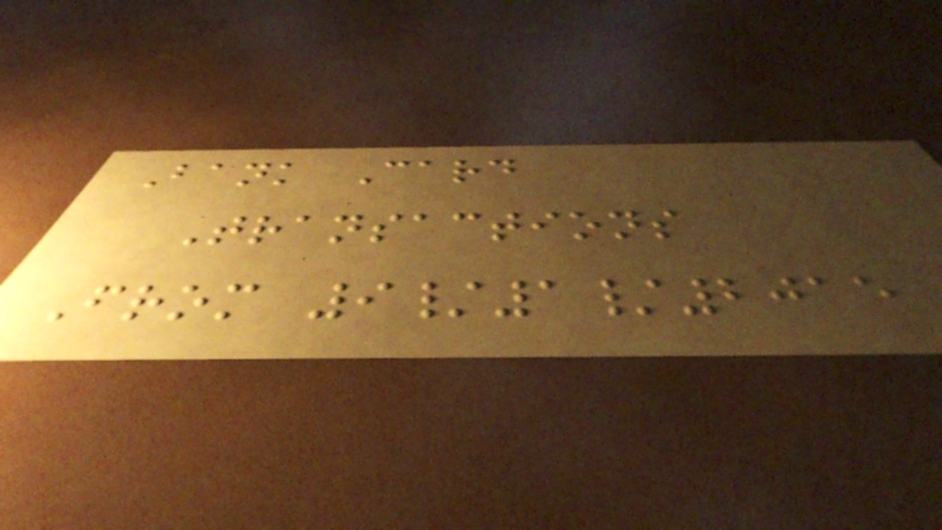Bank Card
Transactions
From 9/1/2015
